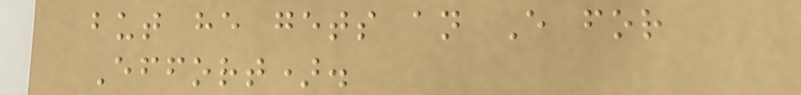but he gets an E for
Effort).
